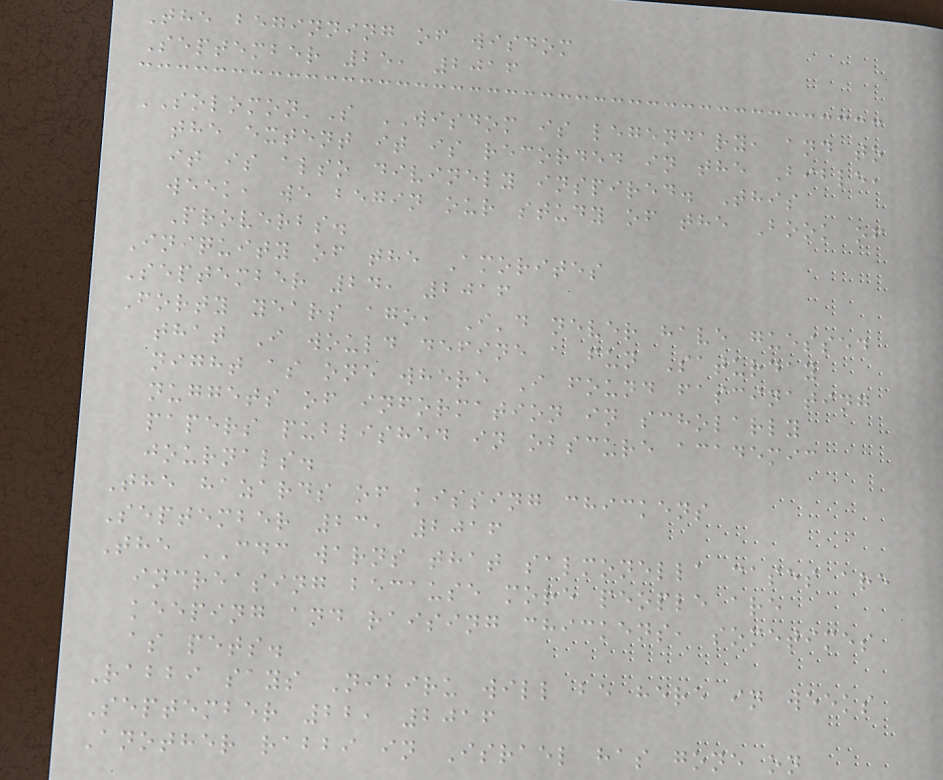The beginning of wisdom
September 25, 2016
SOLOMON'S WISDOM is legendary, and to
the extent it is recorded in the Bible,
it is also divinely inspired. This
week, we begin our study of the Book of
Proverbs.
Iniquity of the Amorites
September 24, 2016
Forty years ago, I'd never have guessed
that I would define a fun Saturday
night as one where I found fascinating
nuggets of information in scholarly
papers published in obscure academic
journals.
The hazards of kissing chickens
September 23, 2016
The CDC warns that salmonella cases are
increasing because more people are
keeping and raising chickens, sometimes
as pets.
Rabbi says Nibiru will be here in weeks
September 22, 2016
Another rabbi in Israel has gone on
